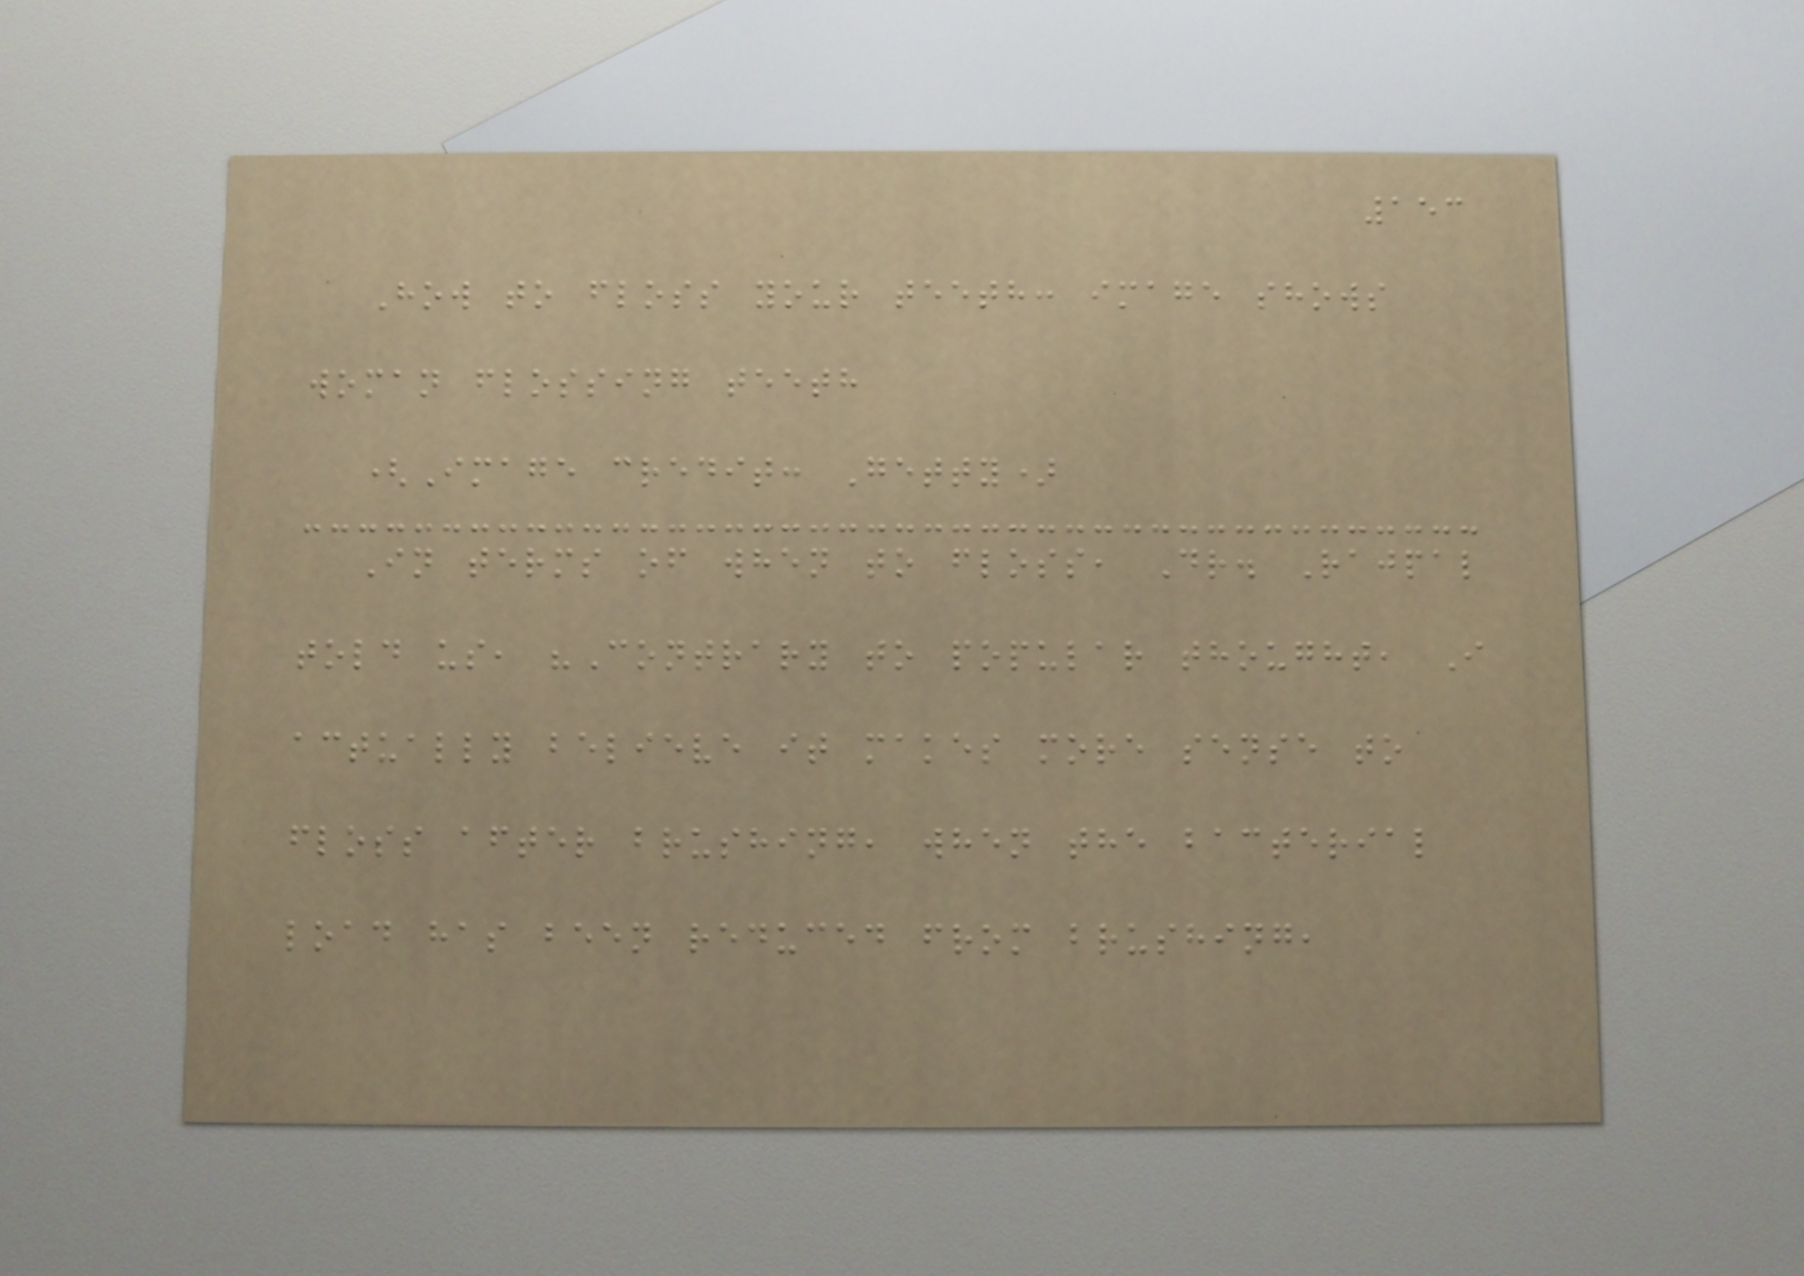153
How to floss your teeth: image shows
woman flossing teeth
(Image credit: Getty)
In terms of when to floss, Dr. Rajpal
told us, "Contrary to popular thought, I
actually believe it makes more sense to
floss after brushing, when the bacterial
load has been reduced from brushing,
